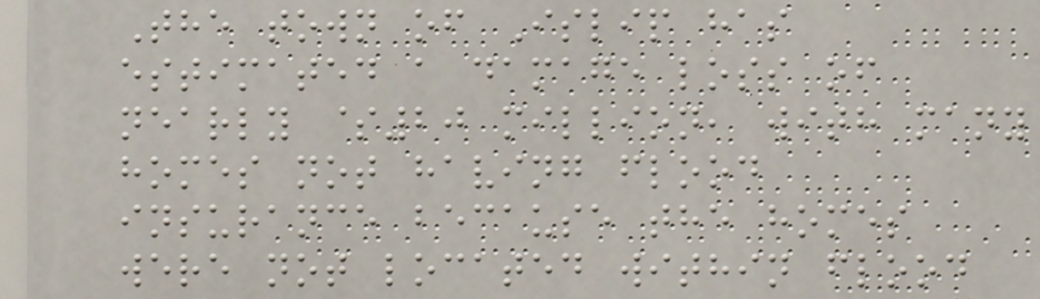The town of Islip has
estimated a damage loss of
nearly $20 million, with many
homes not having flood
insurance because the homes
were not located within flood
